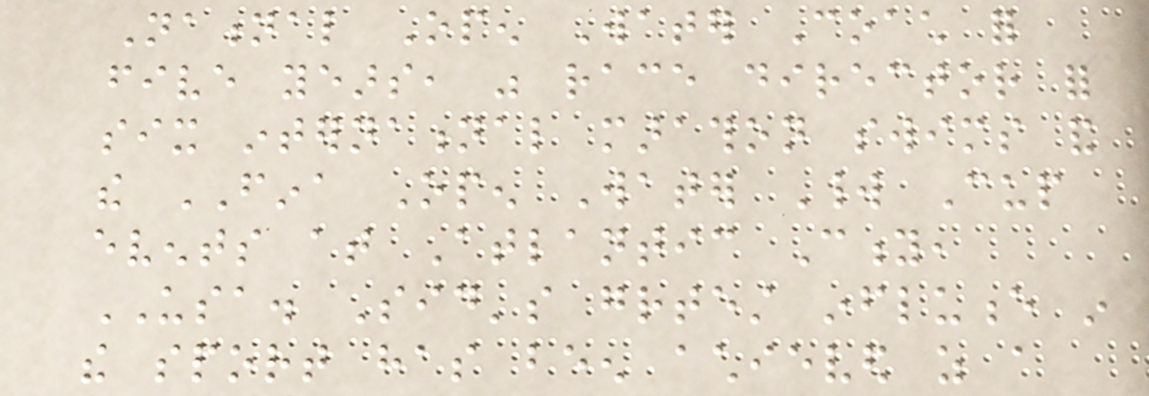National Open Water Coach for
five years, was race director for
six international marathon swims and
the FINA Open Water World Cup
events at Atlantic City,
USA. Sid's greatest influence in
the sport has been achieved as a
